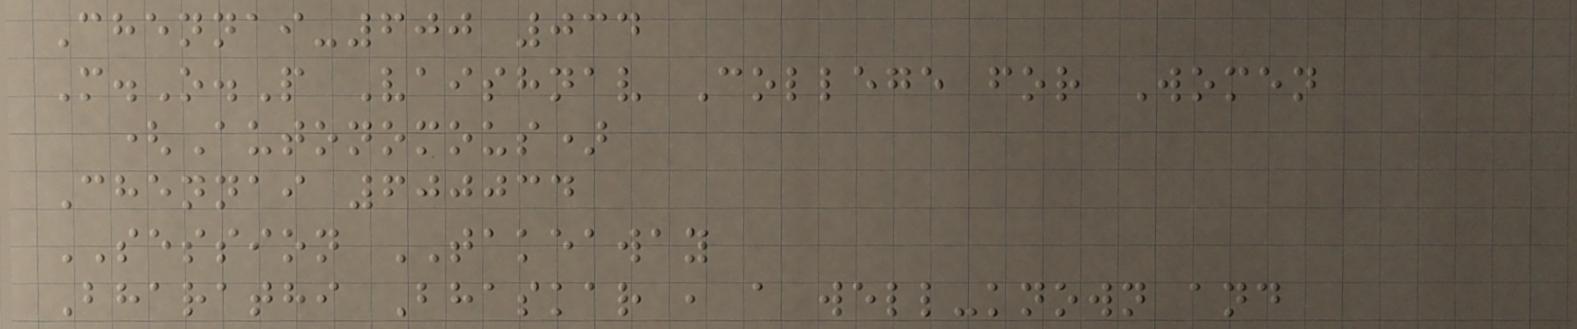Chennai-600 034
M.O.P Vaishnav College for Women
(Autonomous)
Chennai 600034
SESSION TAKEAWAY
Bharathi Bhaskar , a well-known and
